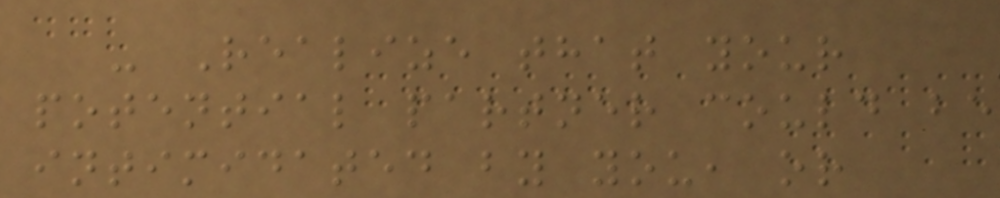- Realize that your
potential partner could be
intimidated by you, or
